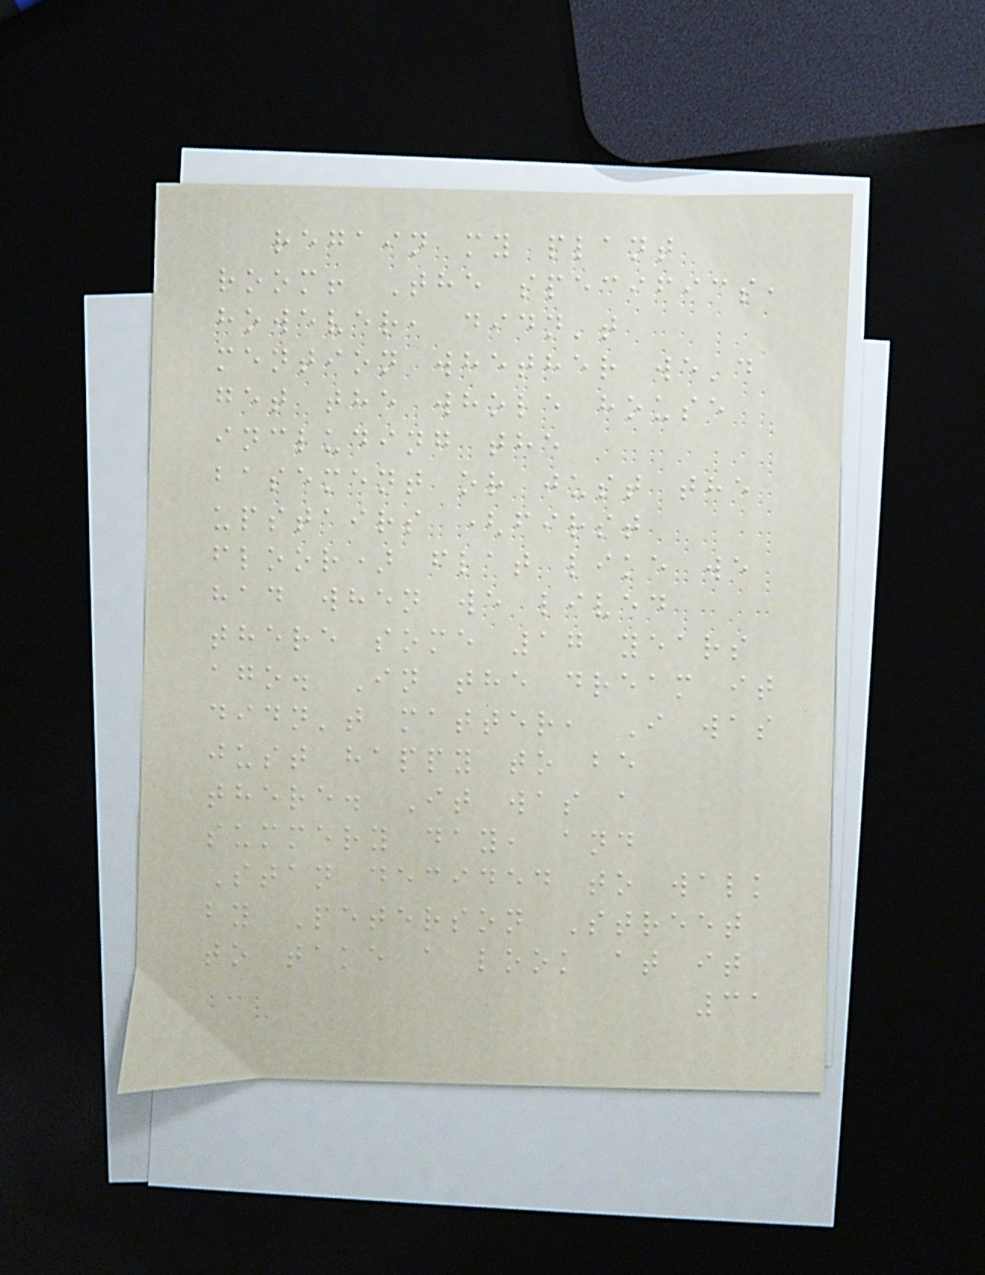regain my plant
room! The specifics,
however, didn't
mention whether we'd
get the whole house
including the
basement or just the
upstairs (first
floor) flat like we
had when we lived
there some 17 years
ago. In the dream it
didn't matter, I was
just happy to be
there. It was a
summery day, and
Stan decided to walk
by Peterson Street
to take a look at it
31
